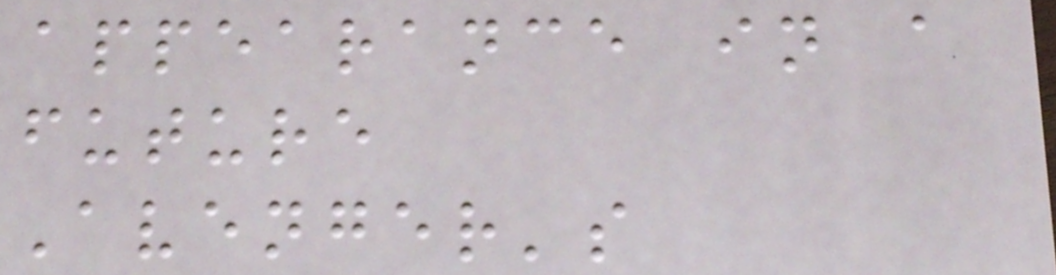appearance in a
future
Avenger's
